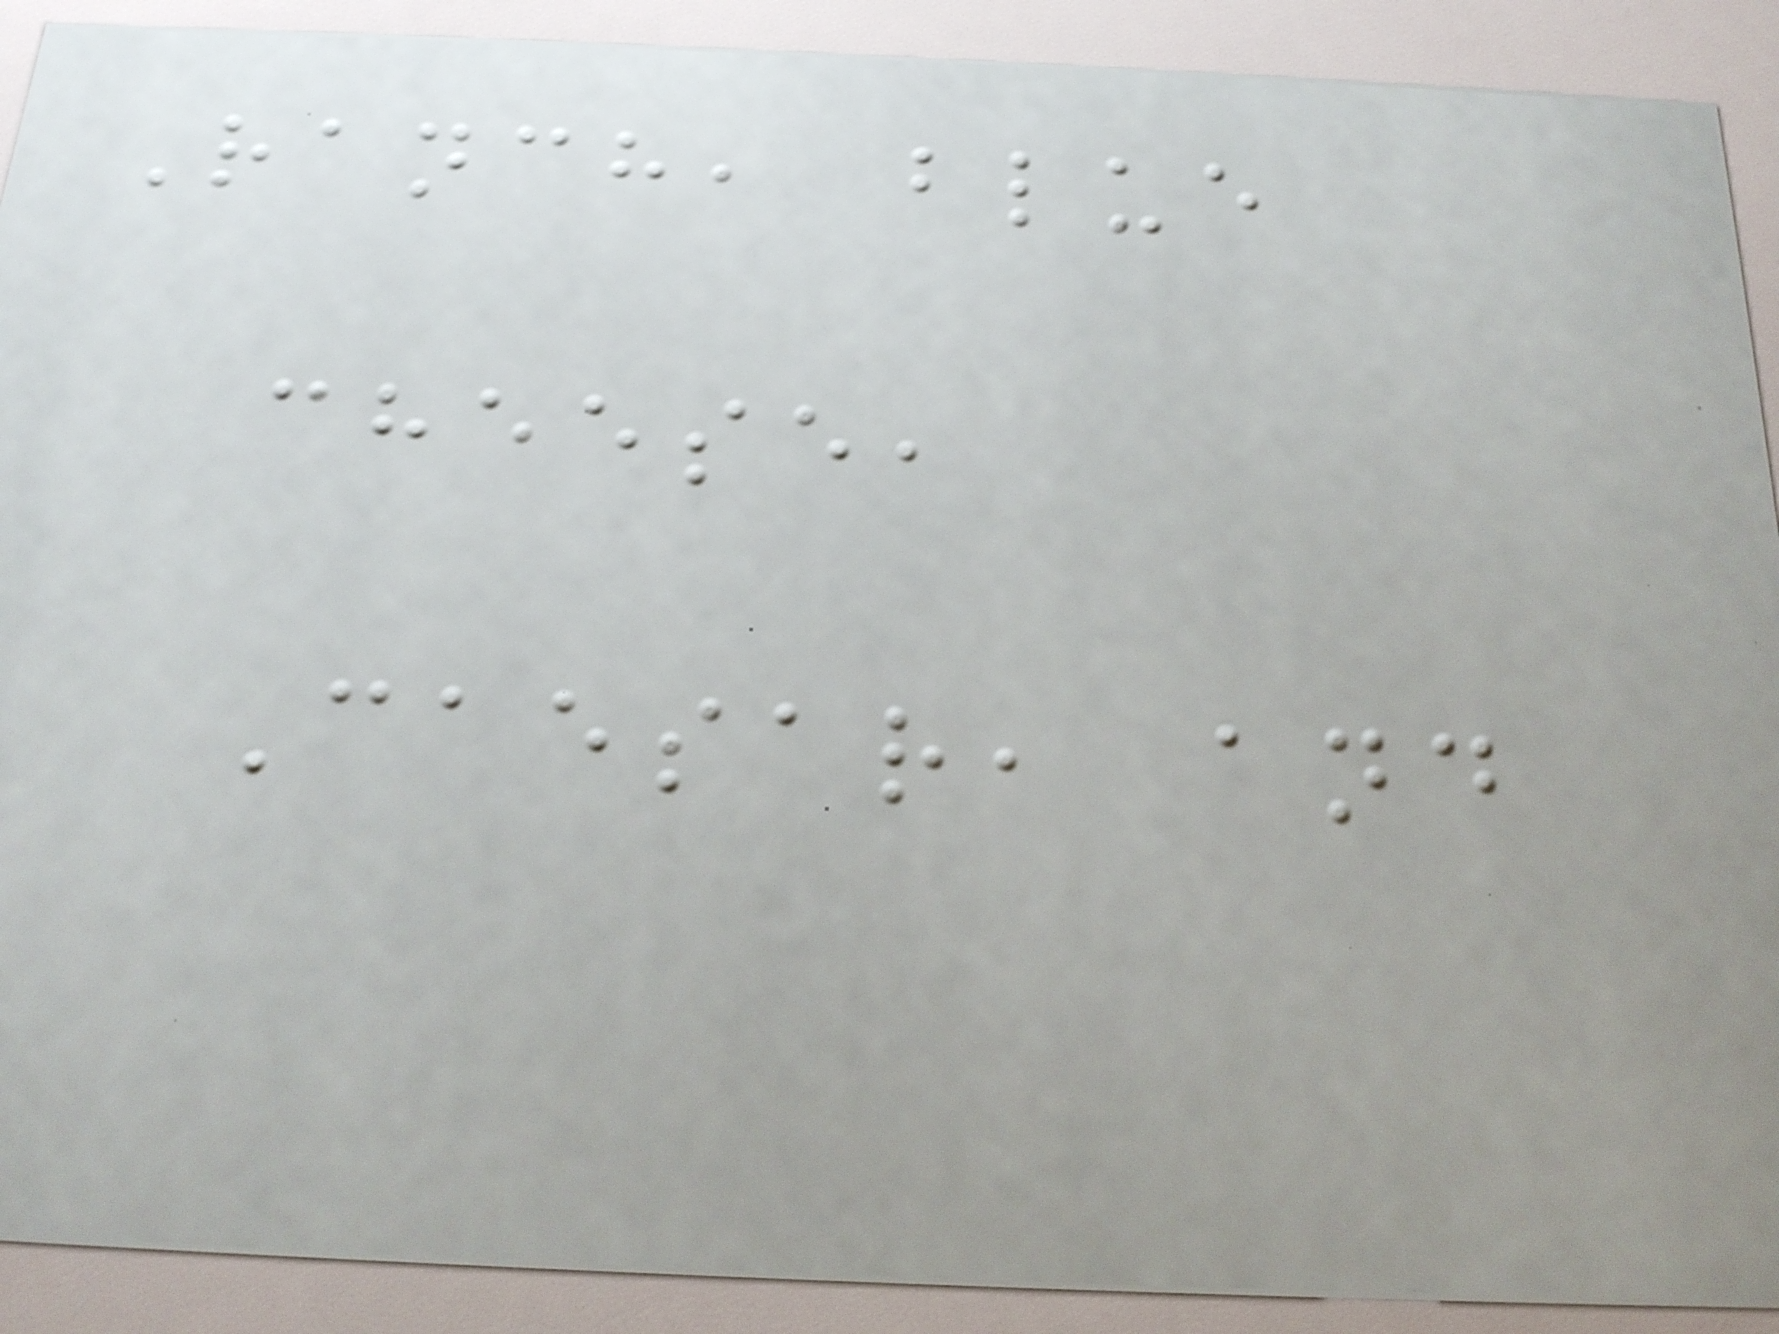Ranch, blue
cheese,
Caesar, and
